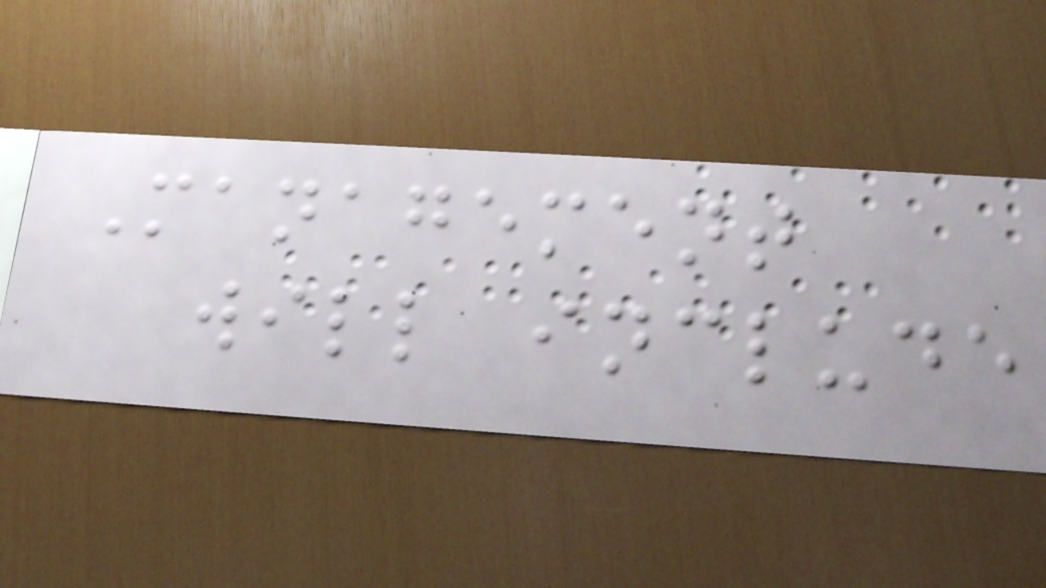Management
will include
